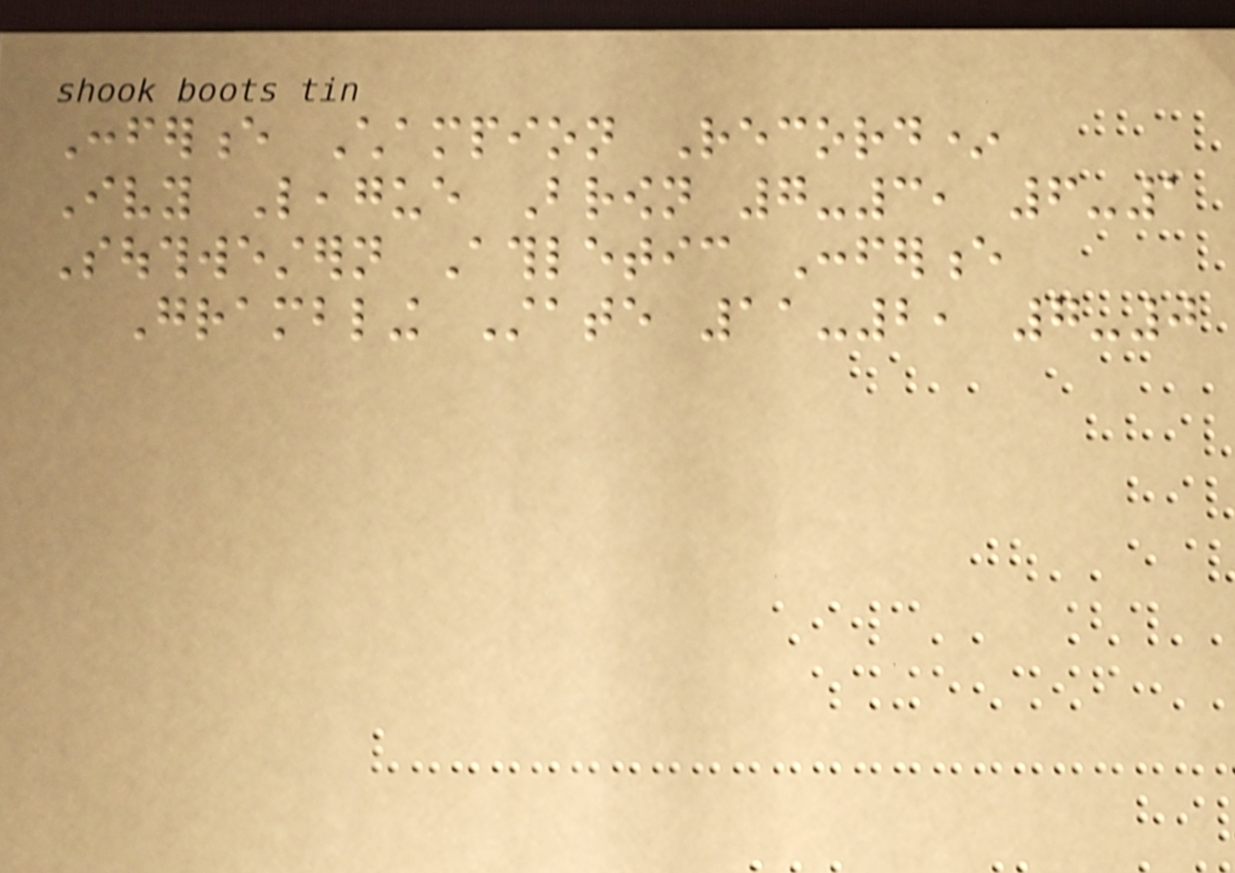Conference Champion Record*
Ivy League Brown 7-3, 6-1
Southwestern Athletic Conference
Grambling State 11-2, 7-0
